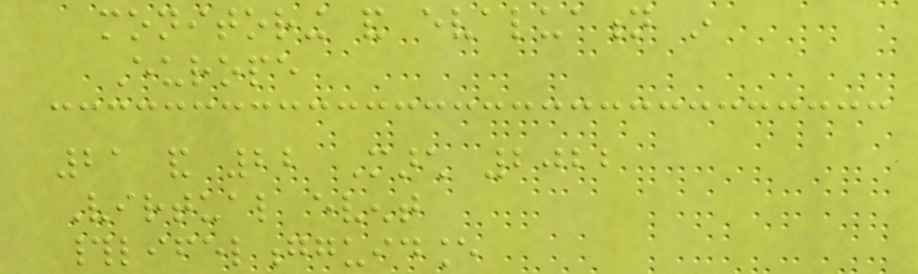monitoring and evaluation in
Europe
21 and 22 March 2022
Virtual event
#lifelongguidance
